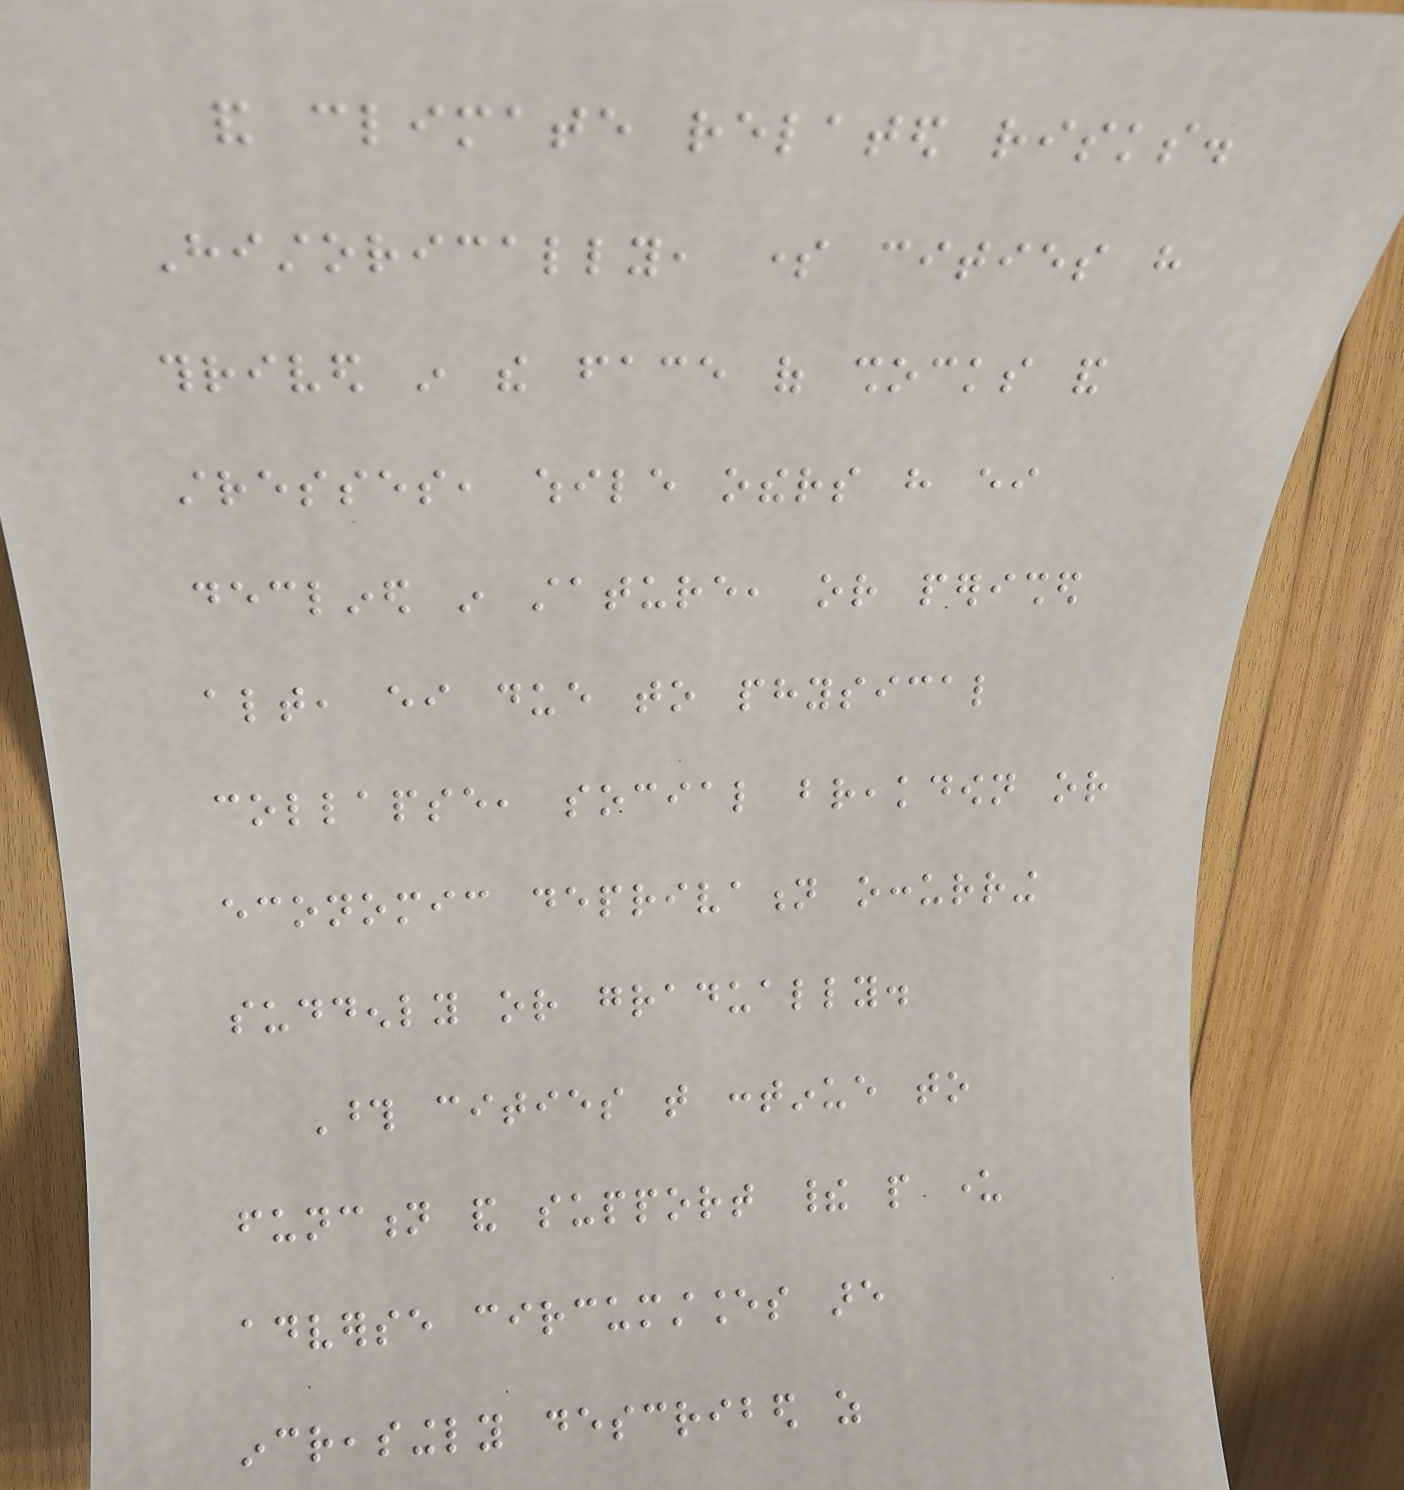and climate related risks.
Historically, some cities have
thrived in the face of shocks and
stresses, while others have either
declined in stature, or perished
altogether, either due to physical
collapse, social breakdown or
economic deprivation occurring
suddenly or gradually.
Those cities that continue to
function and support their people under
adverse circumstances are
increasingly described as
